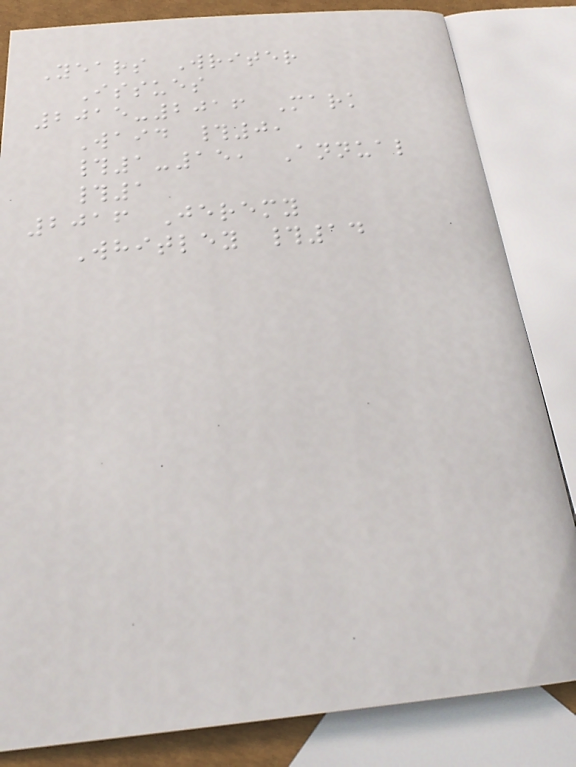Years Writer
Issues
2015-2016 Mark
Waid #0,
#1-15, Annual
#1
2016 Jeremy
Whitley #14
